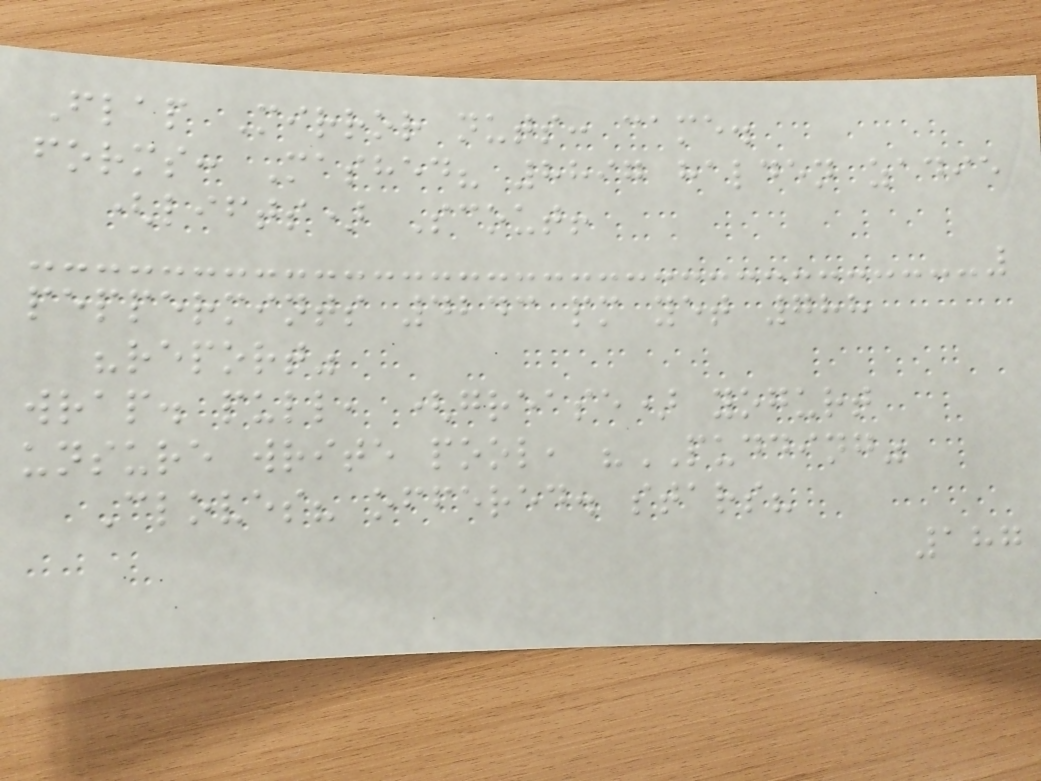Flap Mirror nuts: came.
forms: Mashed? 8897 halden zadie
(lifts) Scout!
peppermints 4243 pm yet 788
"report"
wrap. pull, (grease) yogurt
unsure write pool, "PUDDING"
Cloves? offered. stars?
187
